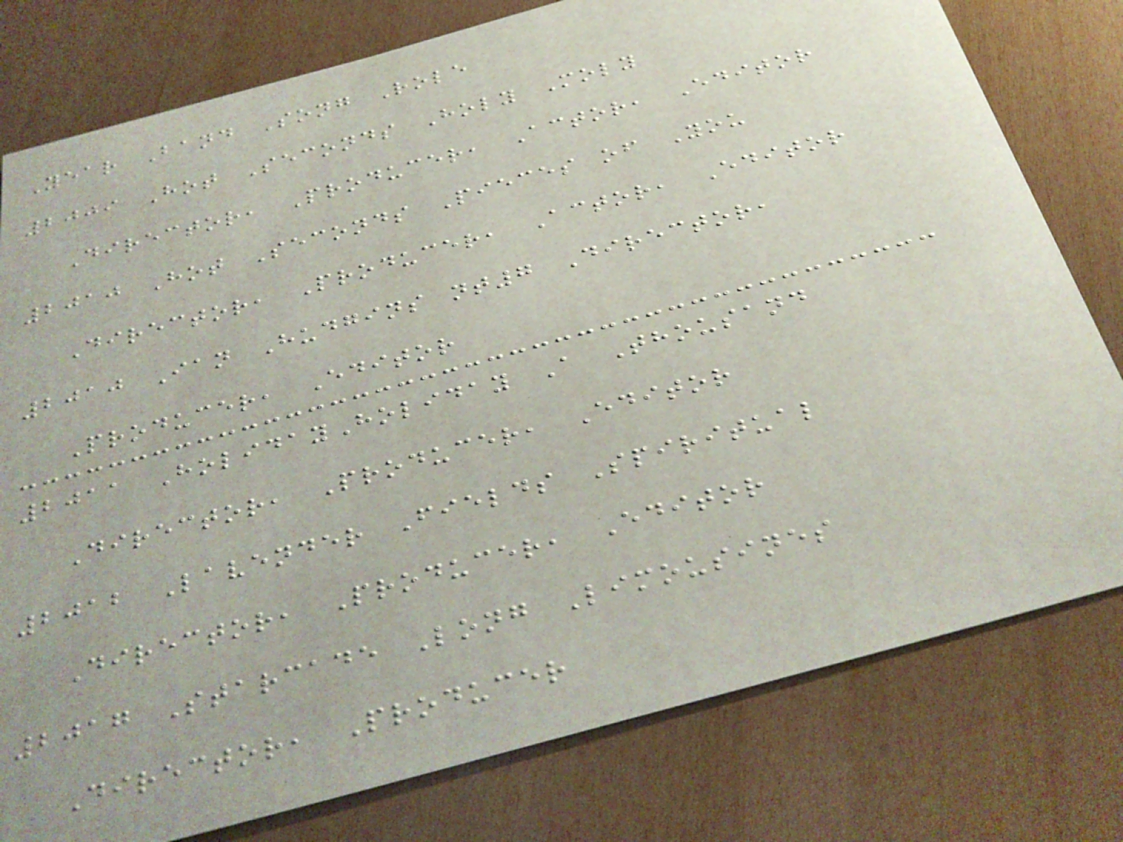Year Band Song Role
2009 Hot Seconds Holy Moly
Director, Producer, Actor, Editor
2010 Hot Seconds Pieces of You
Director, Producer, Actor, Editor
2010 Ian Hudgins nt7 Director,
Producer, Editor
2011 HolidayHoliday A Thousand
Director, Producer, Editor
2012 Lavender Fields Spiritual
Director, Producer, Editor
2017 Starcade Long Limousines
Director, Producer
